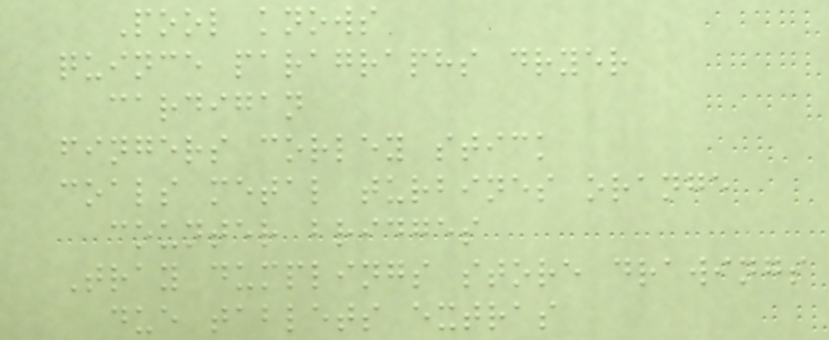Pool knows
quince paragraphs dryer
cardigan
fingers corley stick
coals metal turbines orange
counter bridges
Tray dumplings store drawings
due tablets extras
